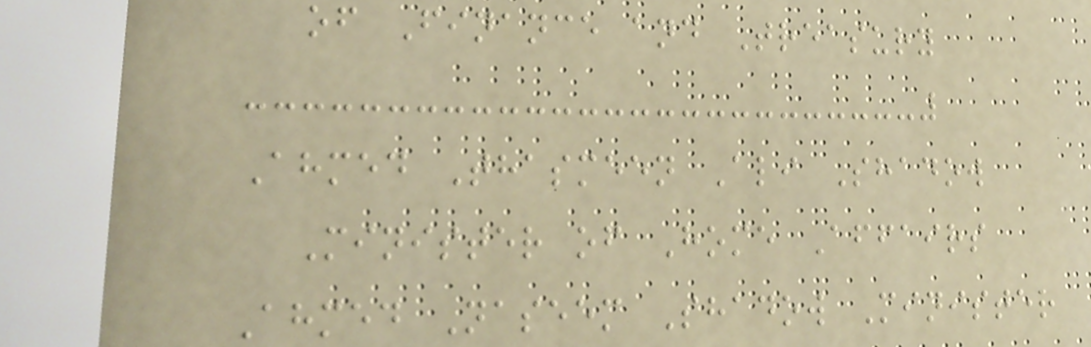of Finance and Treasury
Ahmed Thasmeen Ali Shadow
Minister of Home Affairs
Ahmed Naseem Shadow Minister
